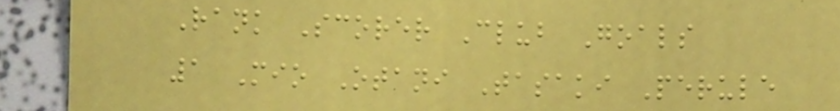Rank Scorer Club Goals
1 Mio Otani Tasaki Perule
